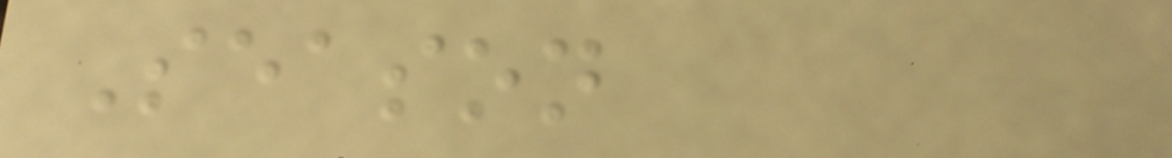Season
